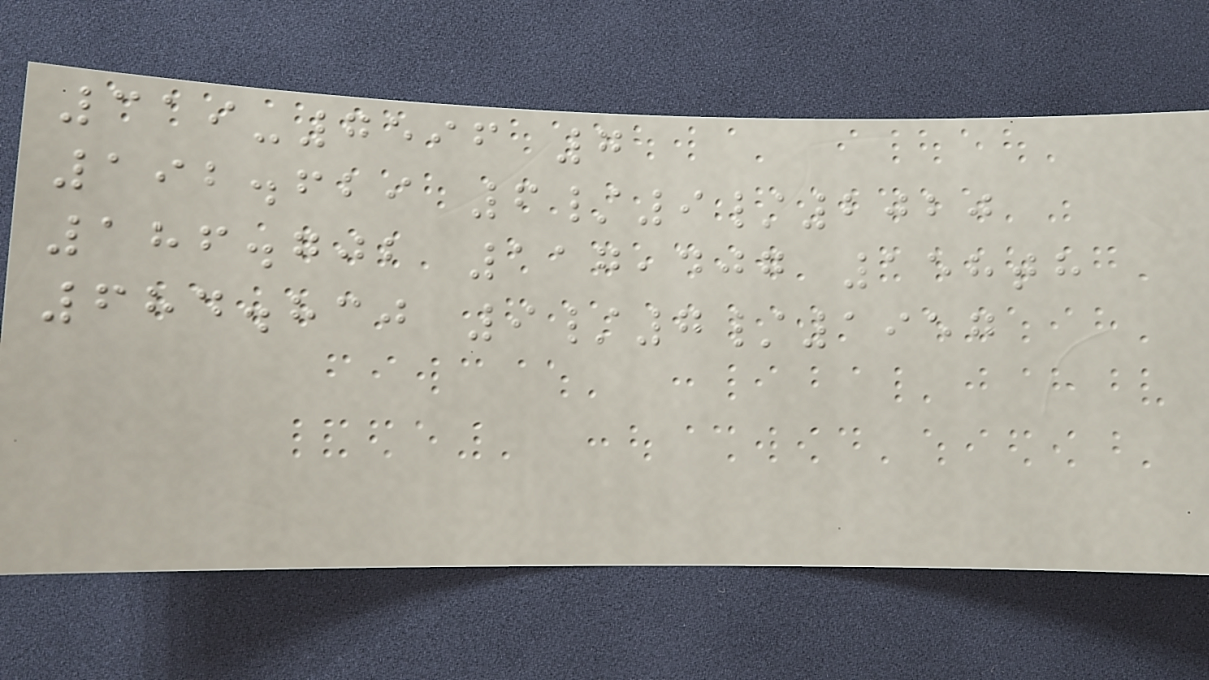319-7596 7
192.629 6/9/2020
186.702 117,407 158th
684.830 9/7/1957
